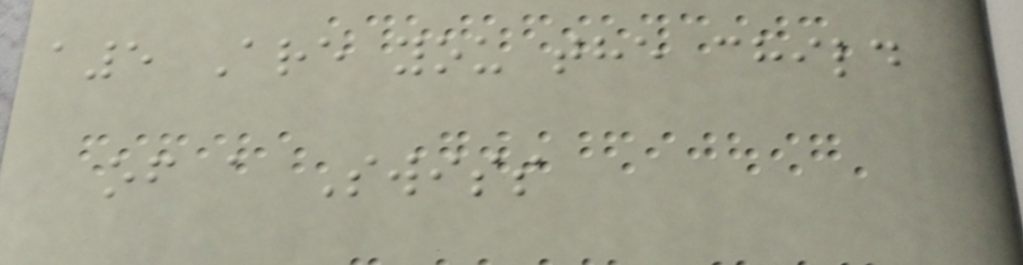a5 Are you the child
of a Swiss
